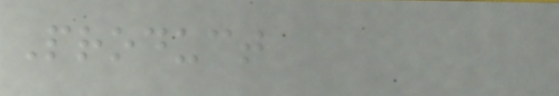Product
